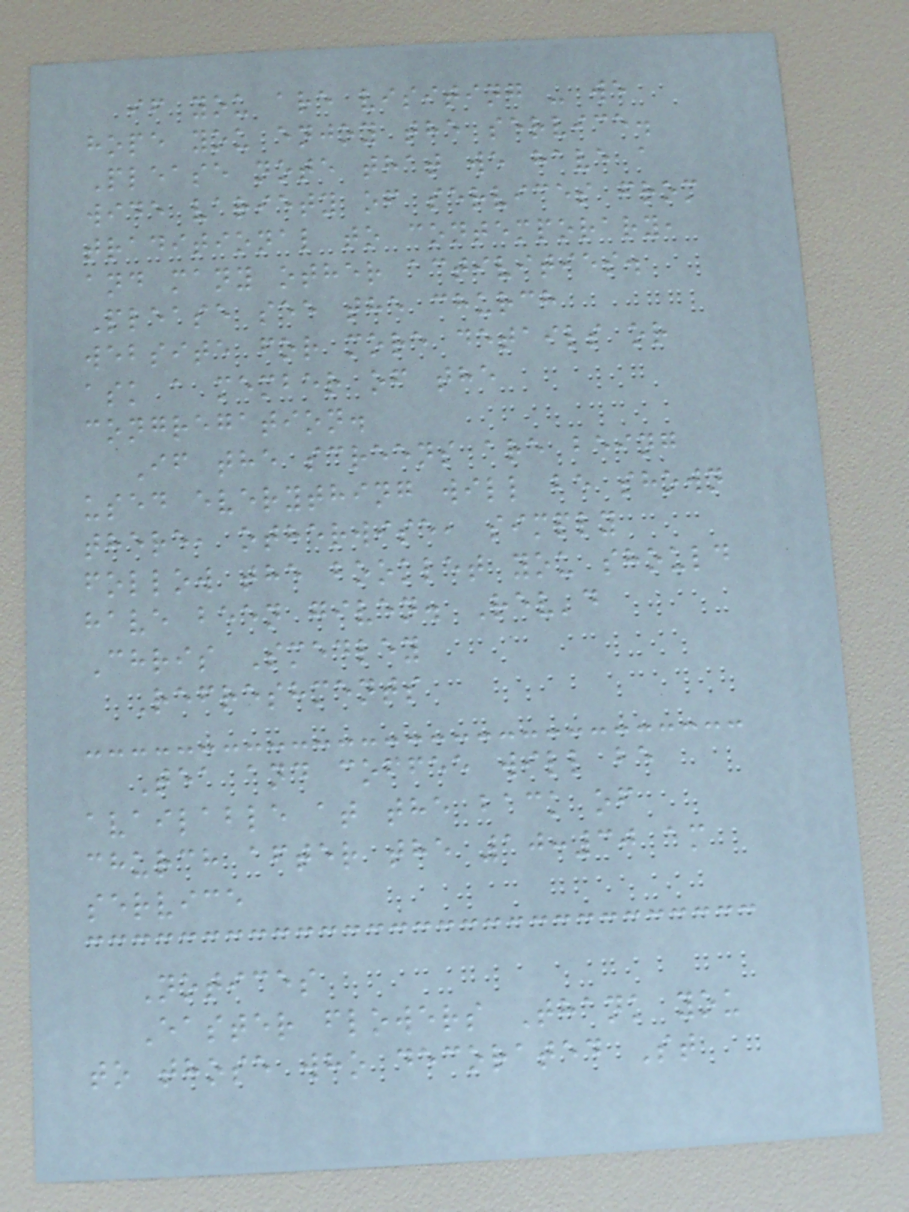if you are visiting - we
hope you enjoy the service.
Please note that we have a
wide variety of services from
traditional to contemporary,
and many other activities.
Please see the church
website for more details or
ask a member of the
congregation.
If the screens are being
used everything will be shown
there, otherwise, simply
follow the booklet you should
have been given. Rev'd
Chris Smedley
Refreshments
Tea and coffee will be
available at the back of
church after the 10:30 am
service
Notices
Easter flowers Thank you
to those who decorated St
